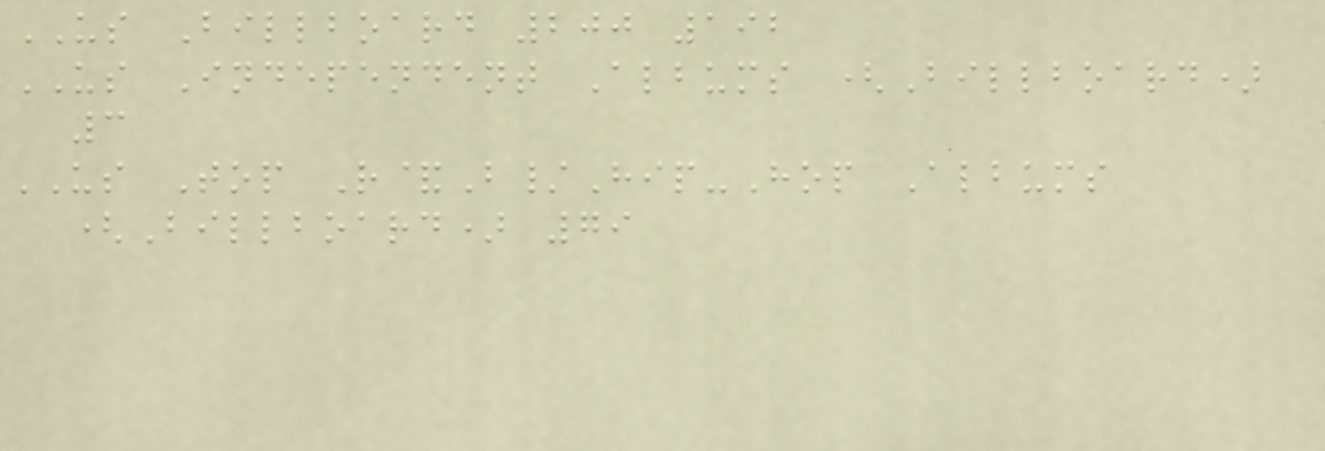US Billboard 200 192
US Independent Albums (Billboard)
3
US Top R&B/Hip-Hop Albums
(Billboard) 79
